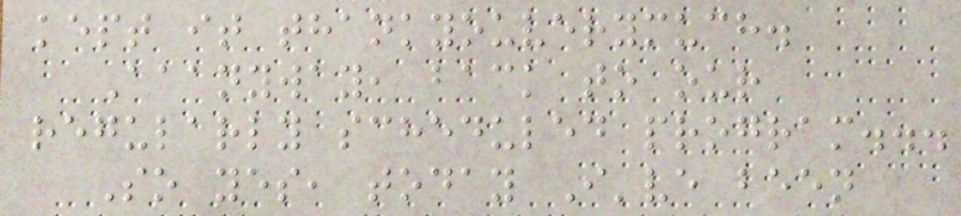kept it thankyouverymuch.
Aaanyway, back to our
regularly scheduled program...
So yes, today I've been
